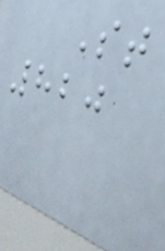St
820
